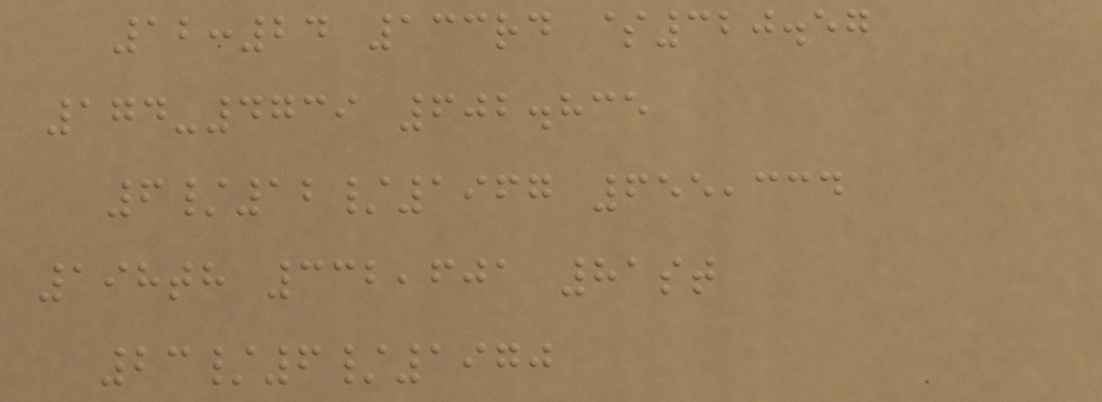12:24 133rd $320.57
174-4739 602.835
6/12/1967 655,334
198th 332,601 81st
23/6/1970
